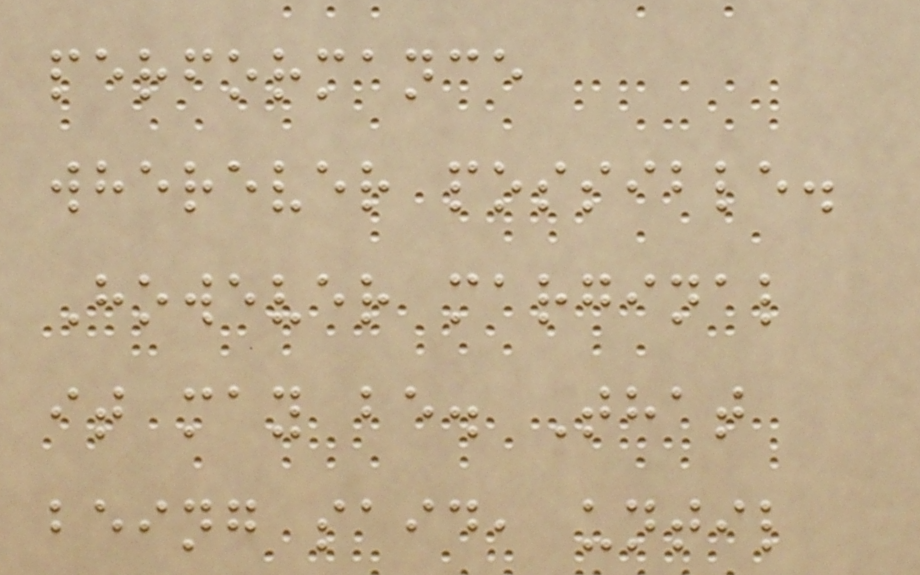performance
wherever possible.
However marginal
it may be. That
being said, until
